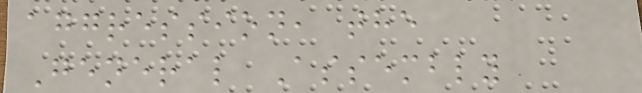aggression, the
General Assembly
